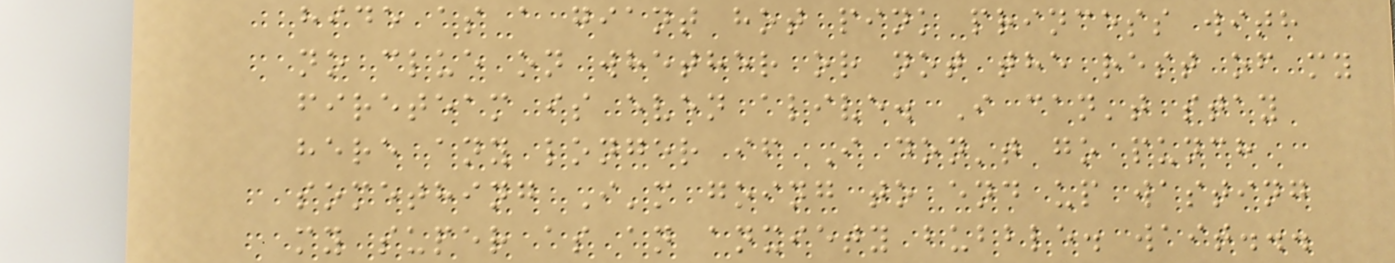hide as a giant hot pink princess with
no clue on whether or not the rest of my
fireteam is even alive. I can't stay
here any longer if I don't go punch
something I'm going to end up wasting
my super as an anxiety bubble. wait...
